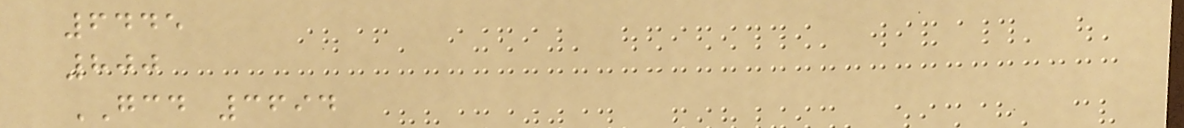6445
800
GCD 3694
